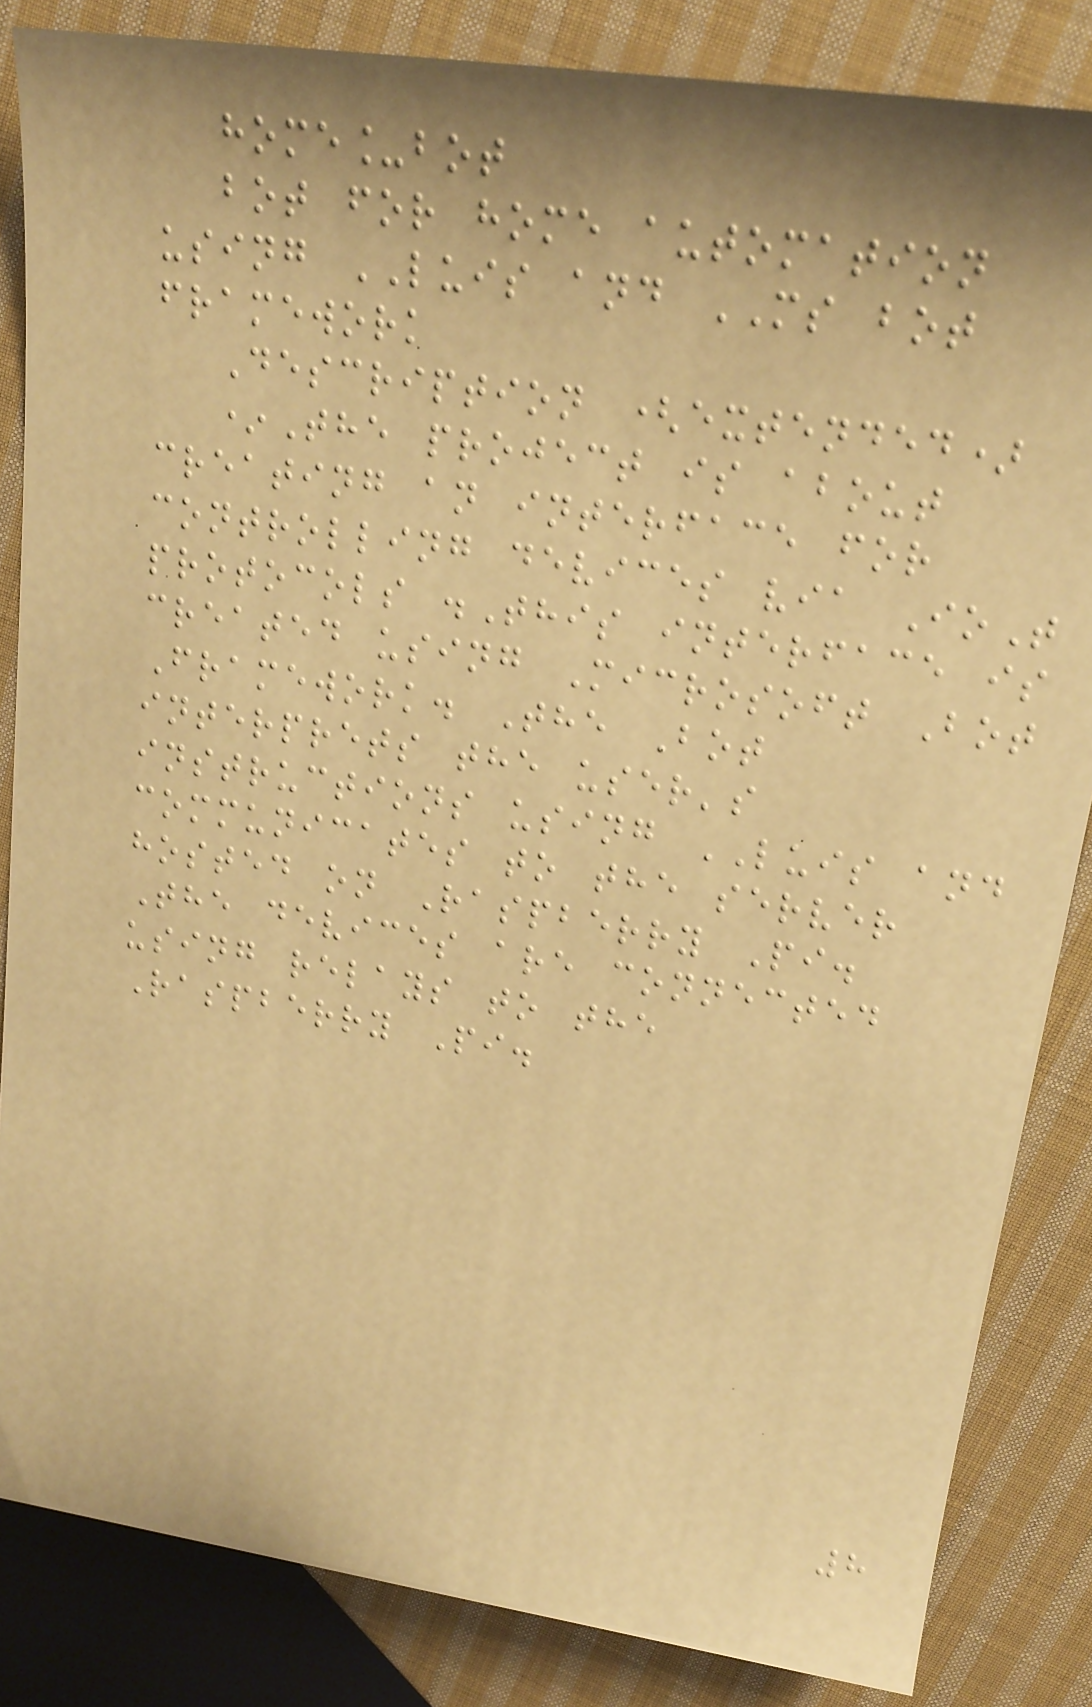home_bot
bot for home automation
using LUIS and MS bot
framework
Description (extended)
*The project is about
creating an interface for
controlling devices via IoT
protocols .This interface is
created using Microsoft Bot
Framework. The Bot
interprets the user's
instructions using LUIS and
communicates to the server
hosted on Raspberry Pi.
The devices are connected
using relays to the
Raspberry Pi.
8
